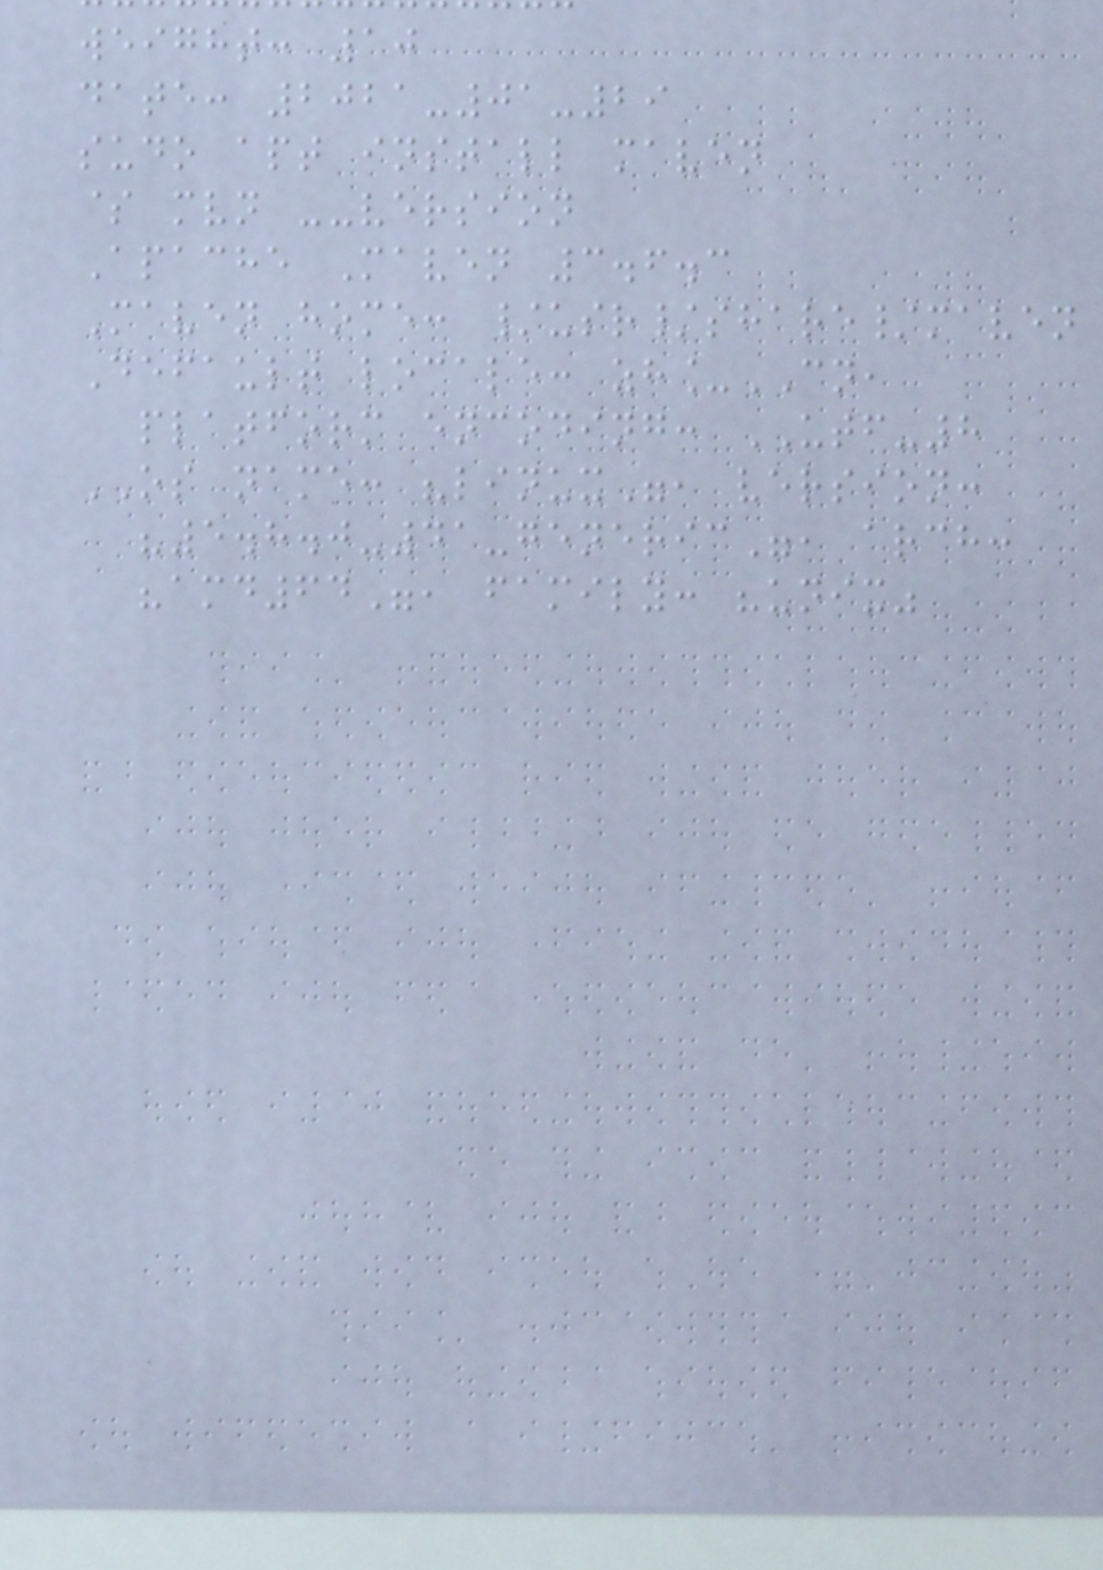weight: 10
date: 2021-01-29
sudo apt install maven
$ mvn --version
Apache Maven 3.6.3
Maven home: /usr/share/maven
Default locale: zh_CN,
platform encoding: UTF-8
OS name: "linux", version:
"5.8.0-41-generic", arch:
"amd64", family: "unix"
